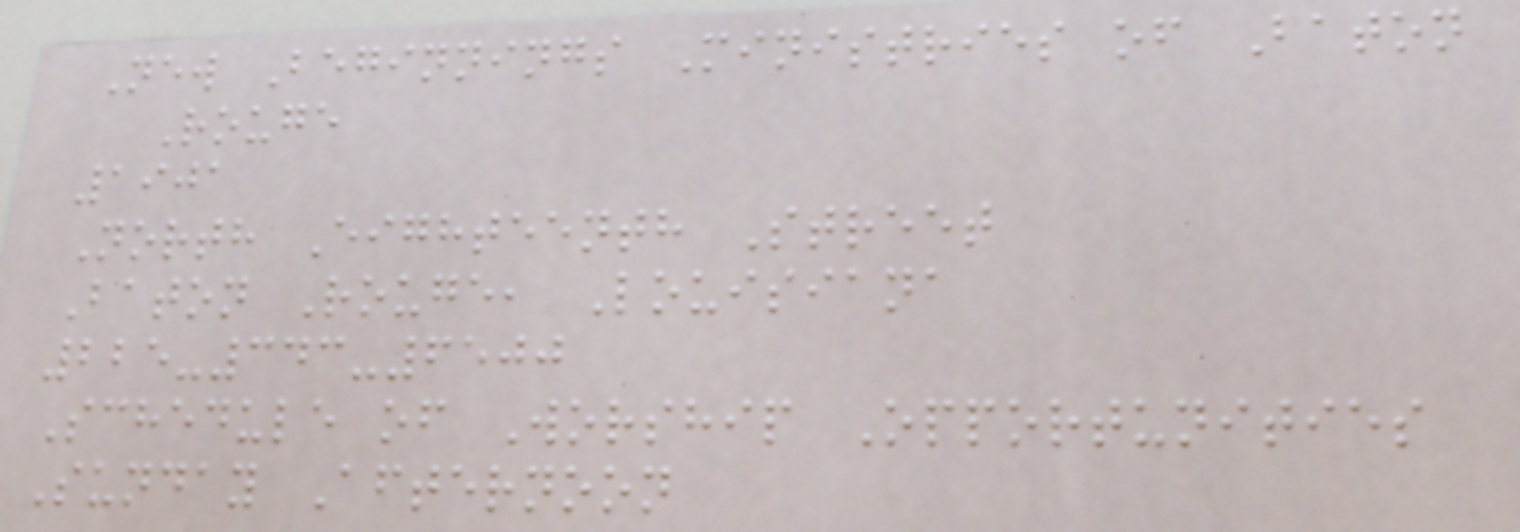New Beginnings Ministries of Baton
Rouge
1901
North Eighteenth Street
Baton Rouge, Louisiana
225-343-6500
Schedule of Worship Opportunities
Sunday Afternoon
